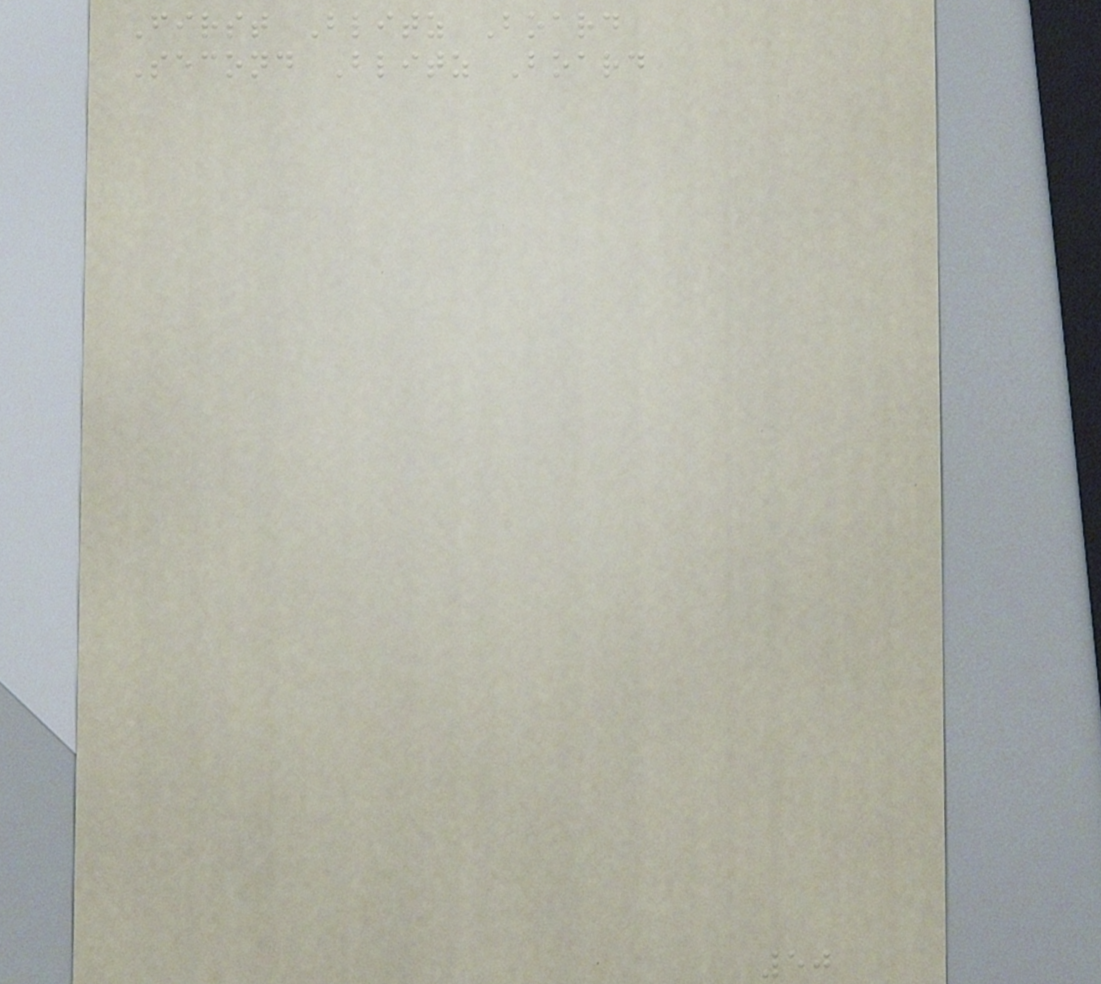First Blitz Board
Second Blitz Board
50
